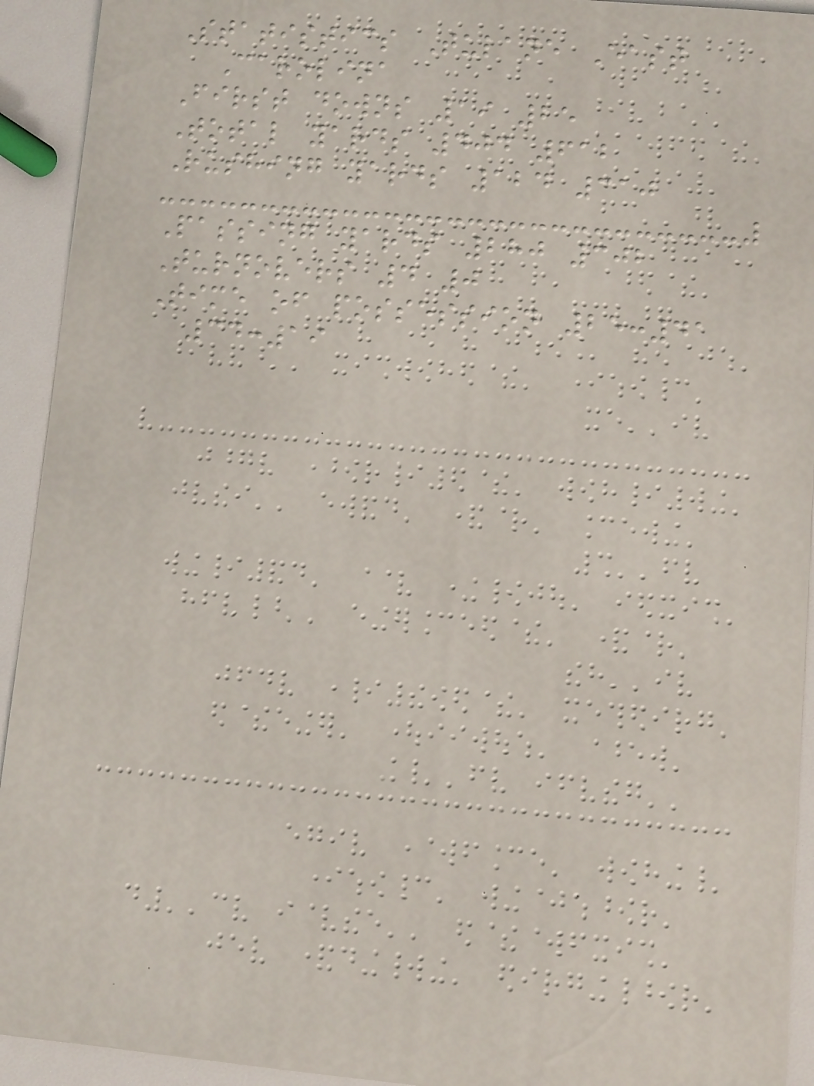Statistics Tulane East
Carolina
First downs 19 25
Total yards 404 612
Rushing yards 124 310
Passing yards 280 302
Turnovers 4 0
Time of possession 25:41
34:19
